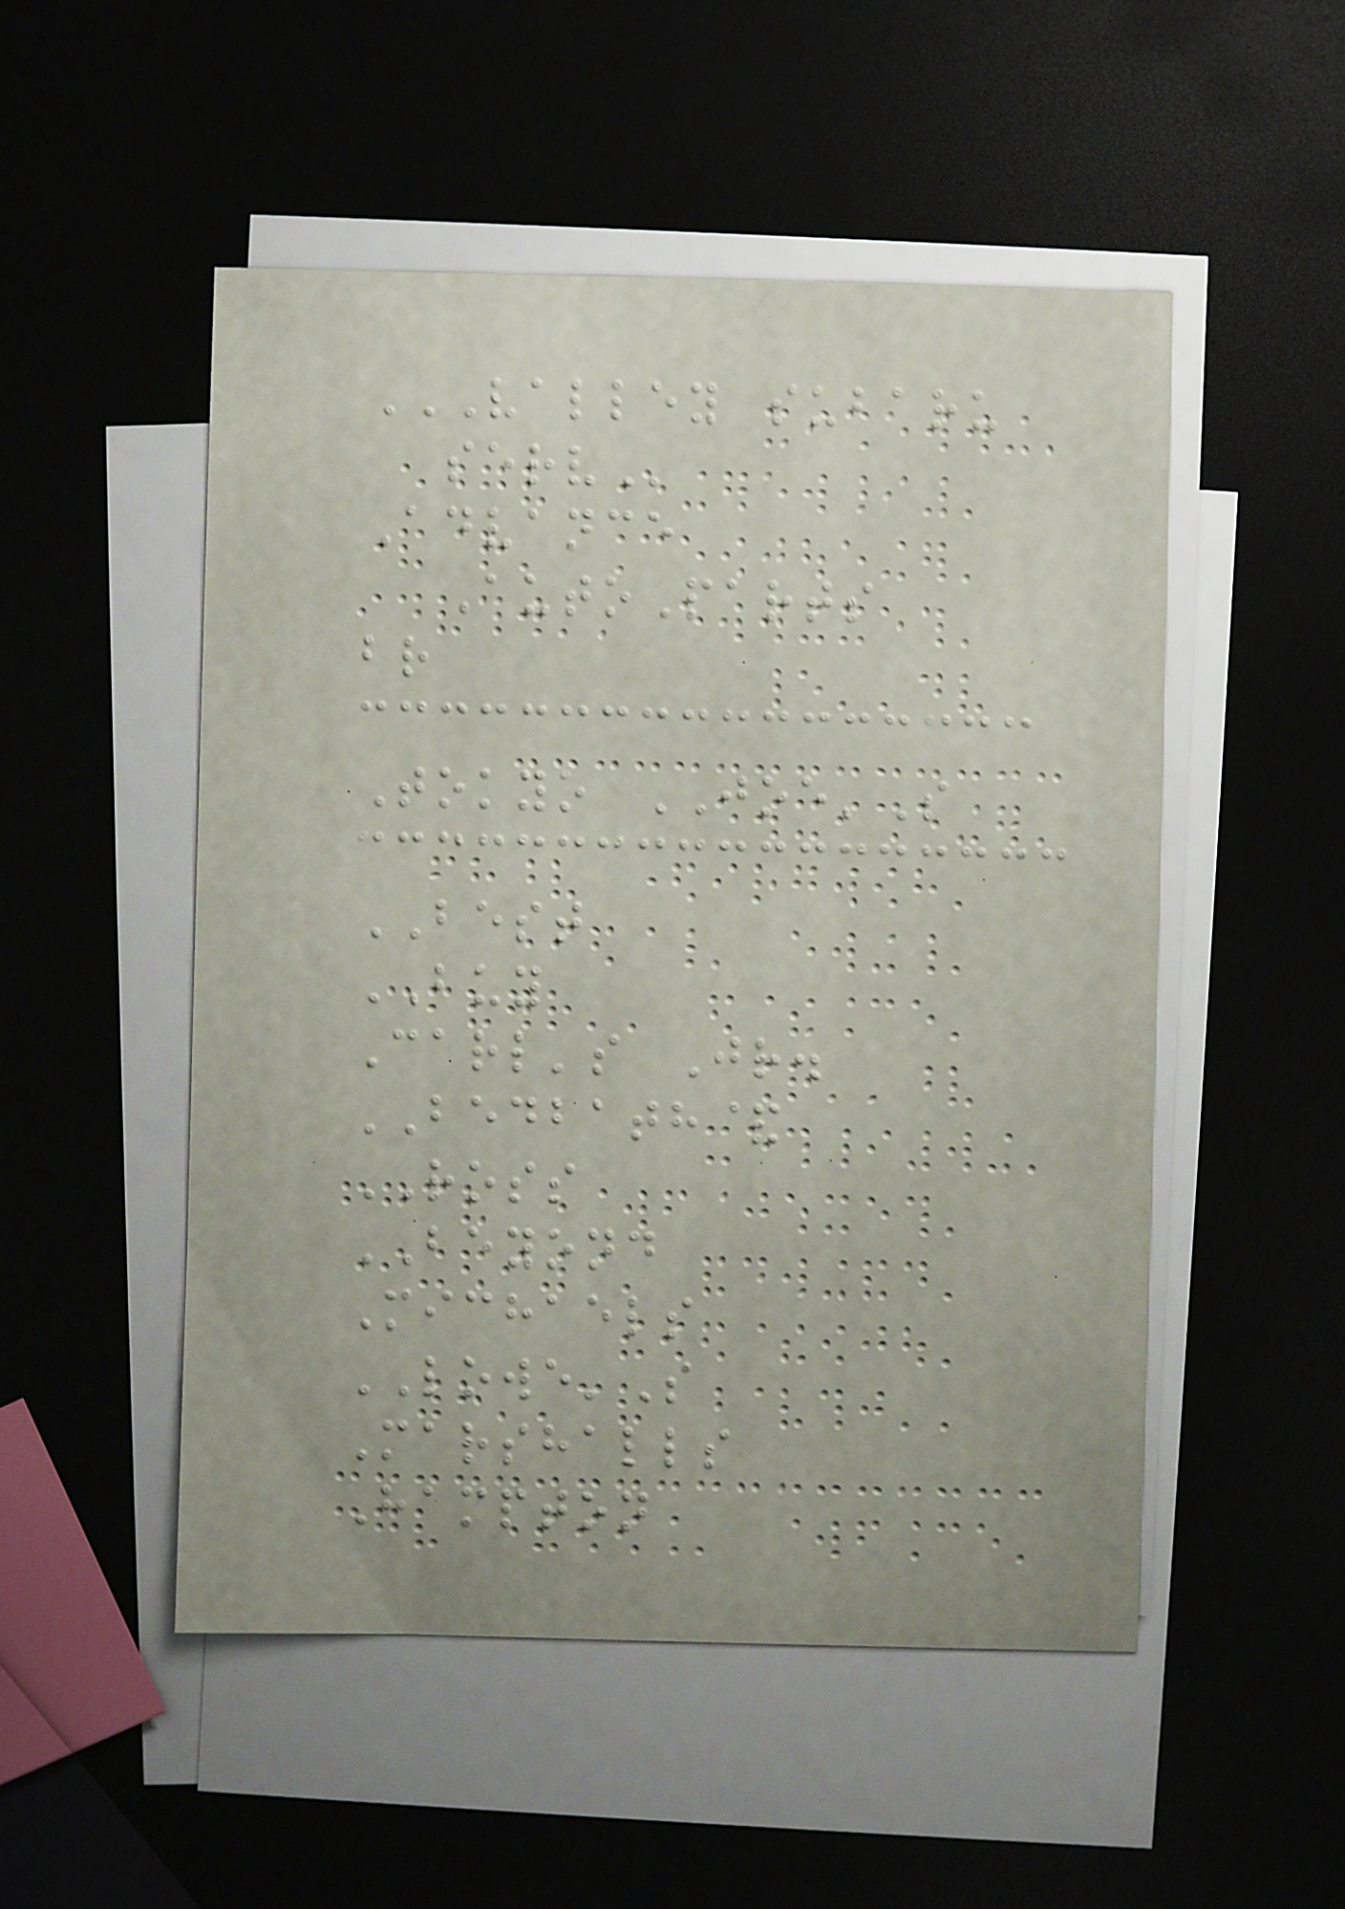VALLEY SUBARU
SERV
Advance
AutoParts
br
Tokyo JOE'S
BEST
BUY
Carl's Jr.
BEDBATH&
ROSS
BEYOND
Michaels
LOWE'S
Marshalls
Hampton
